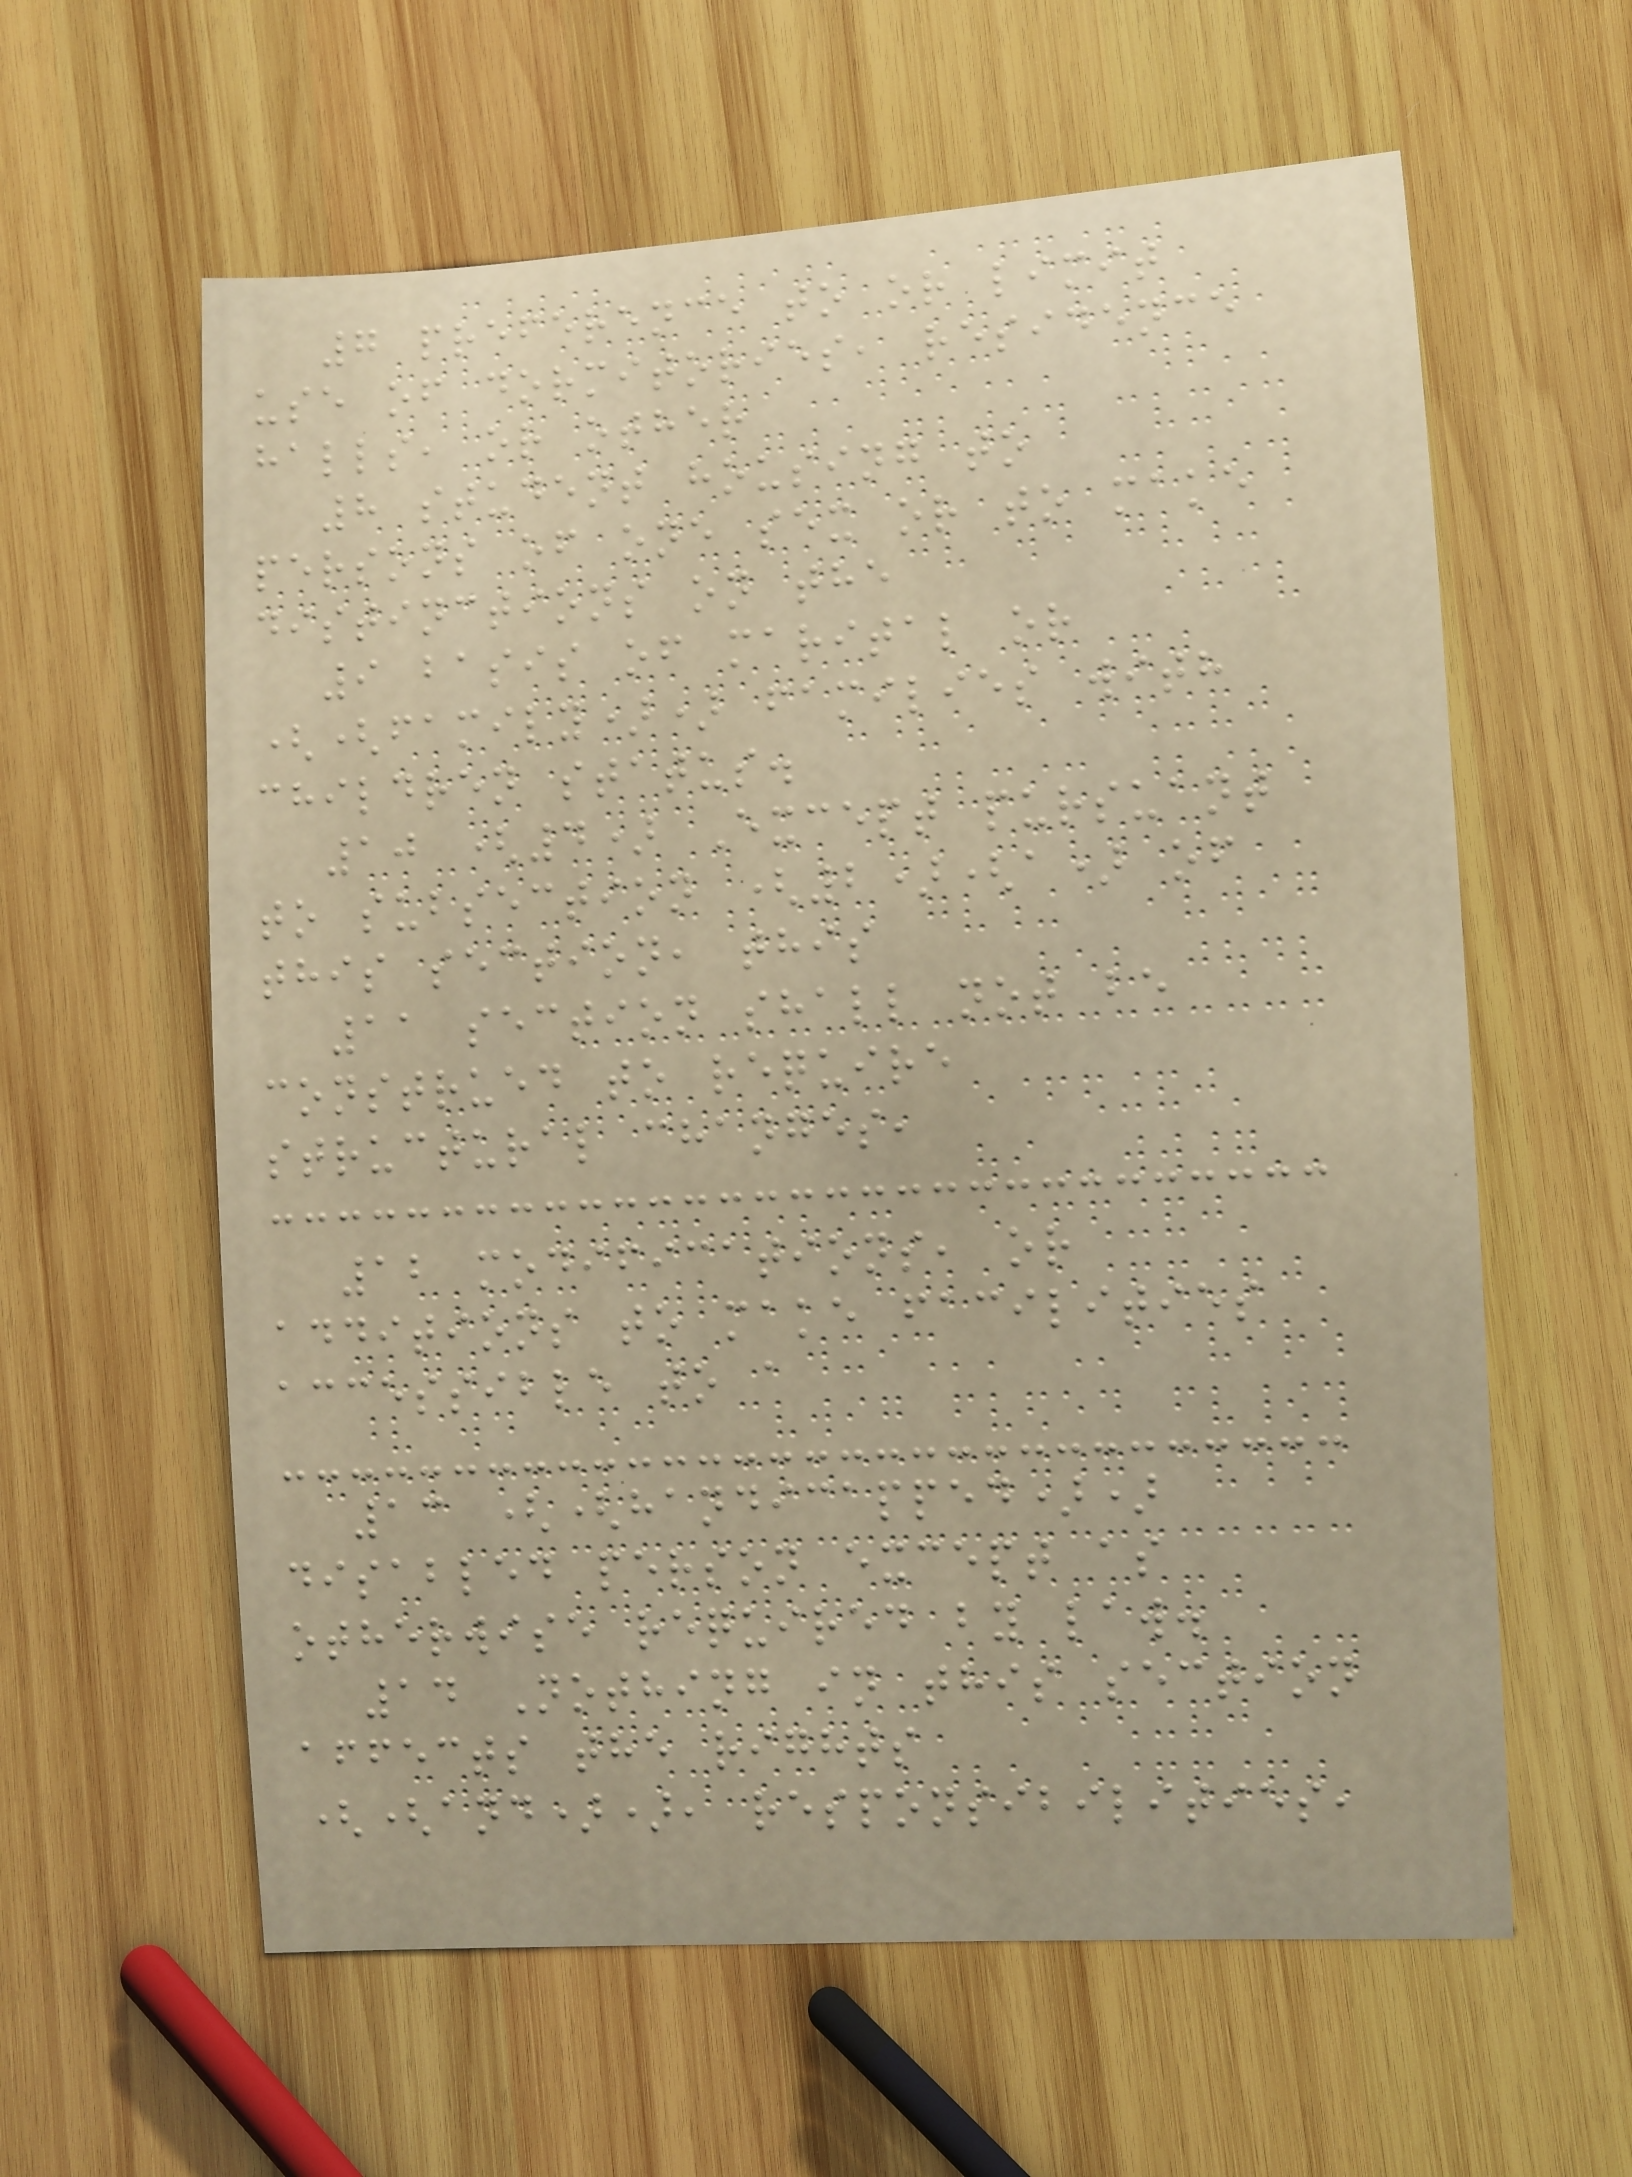7 preference to or limit
use of dormitories, residence
halls, or other
8 student housing to
persons of one sex or to make
distinctions on the
9 basis of marital or
((family)) families with
children status.
10 (4) Except pursuant
to subsection (2)(a) of
this section, this
11 section shall not be
construed to require
structural changes,
12 modifications, or
additions to make facilities
accessible to a
13 ((handicapped))
disabled person except as
otherwise required by law.
14 Nothing in this section
affects the rights
((and)), responsibilities,
